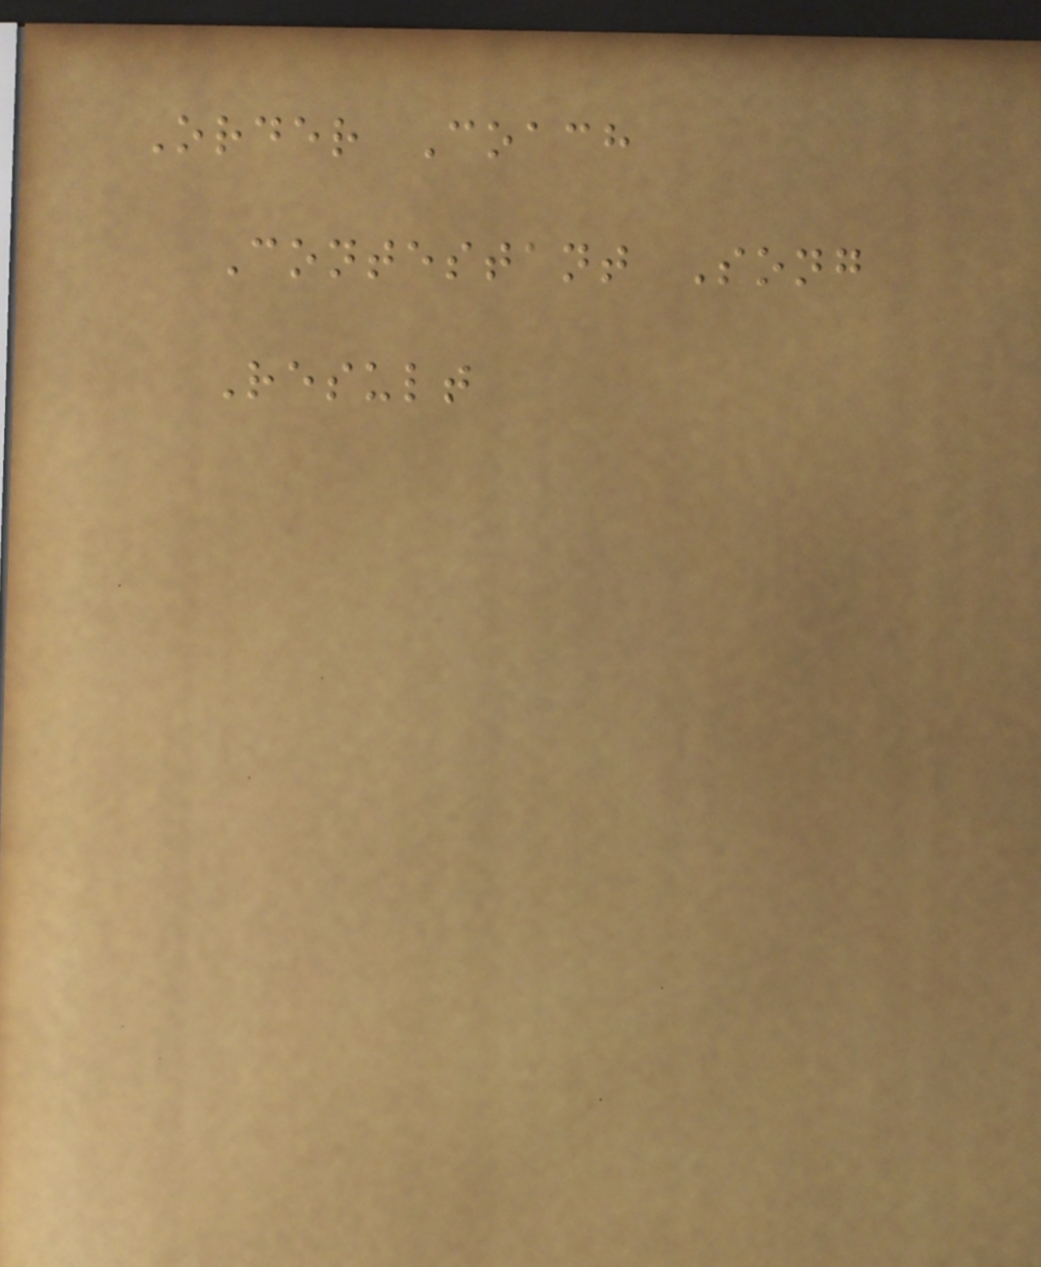Order Coach
Contestant Song
Result
